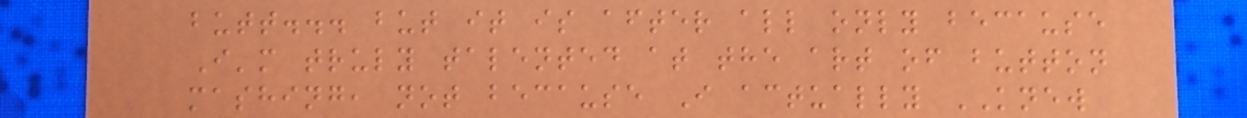butt... but it is after all only because
I'm truly talented at the art of button
mashing, not because I actually KNEW
